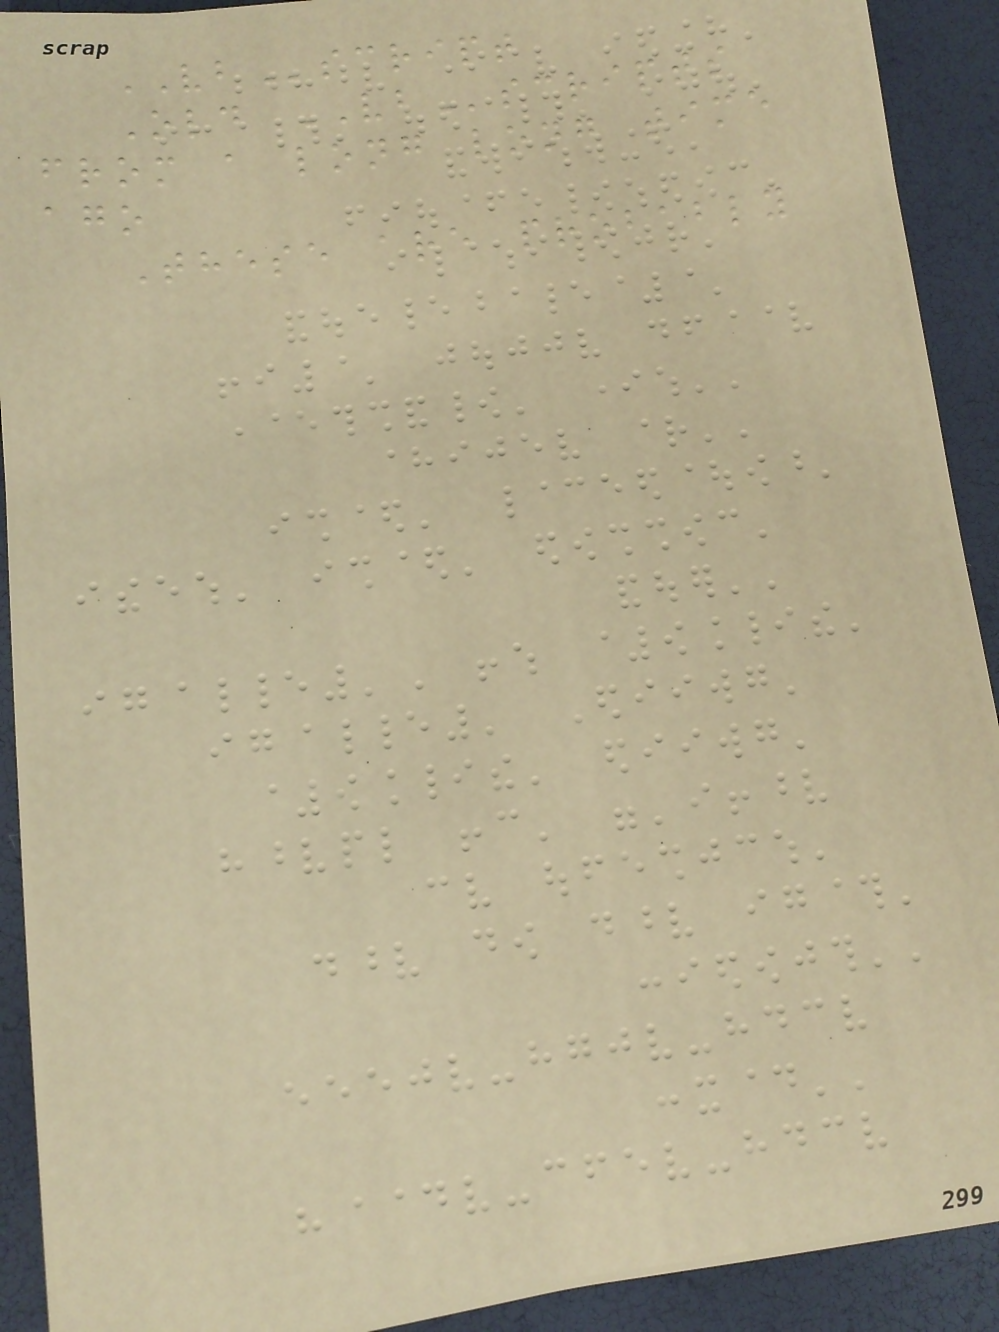VBscript
Old VBscripts
from a long long time
ago
These are probably
